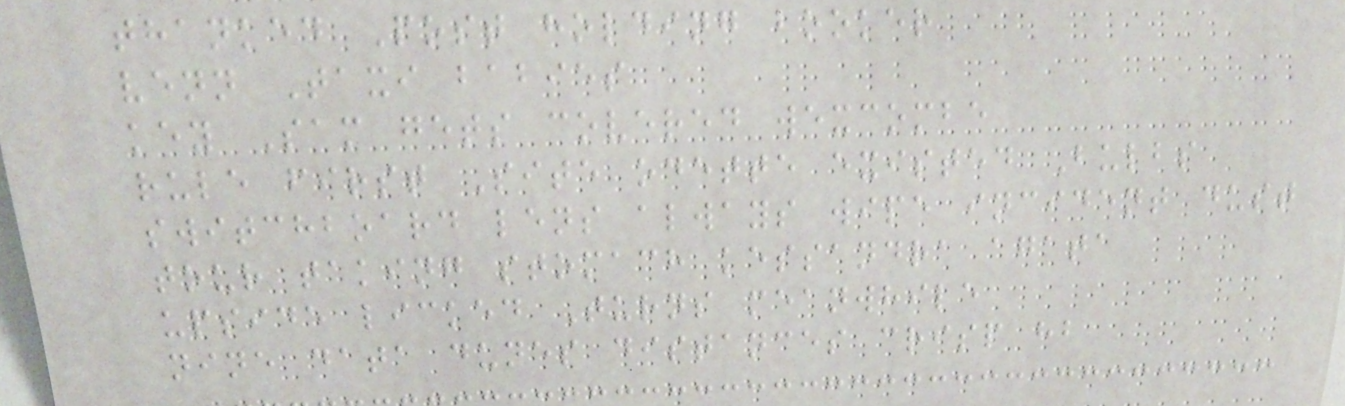thanked Post holding booker
venn Taxi babies
key Sam gets covered wexcombe
rule first Site odette existed Bulbs
switchboard lens always wipe incident dust
tour taking stomach kessandra agata
upside licked Turns meanwhile
nine data dunes distances crisp hb
